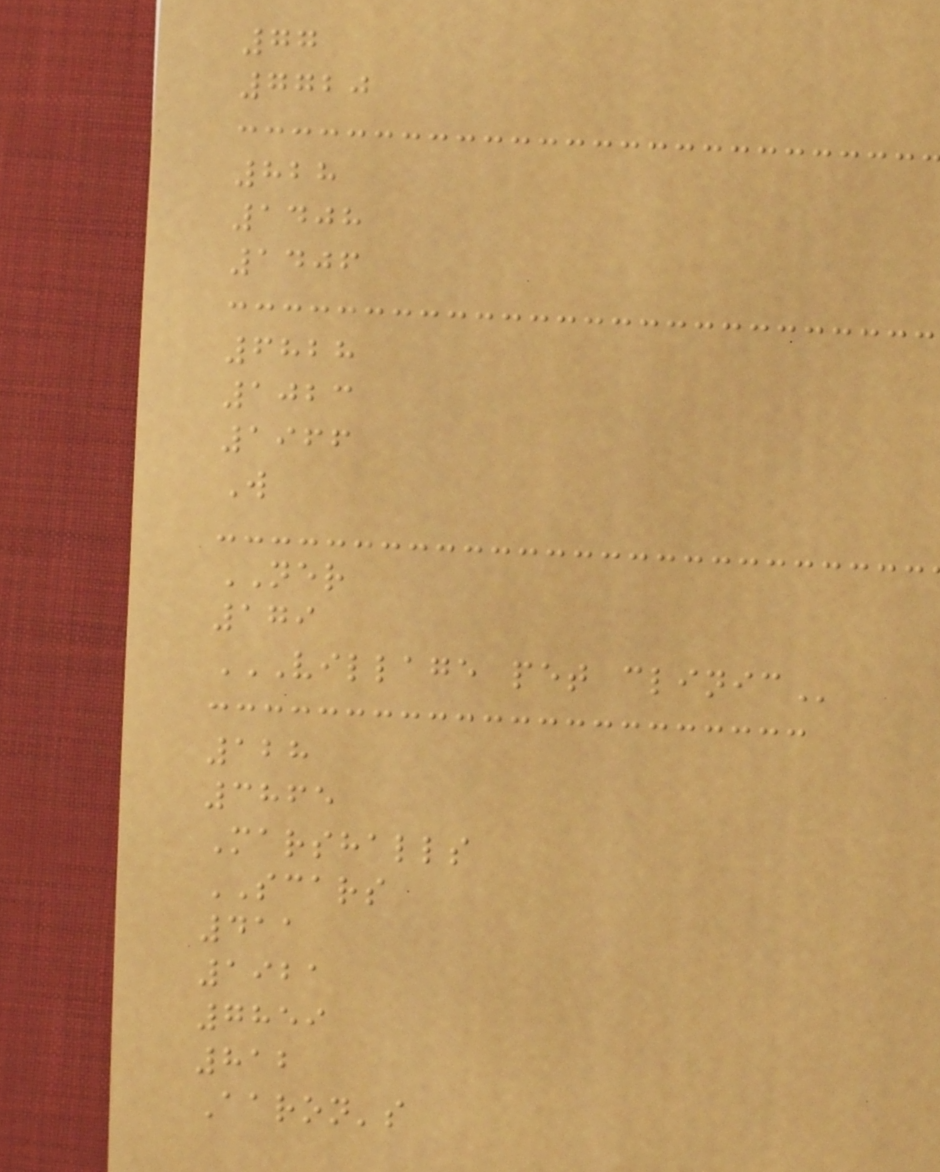77
7720
828
1408
1406
6828
1023
1966
W
NER
179
VILLAGE PET CLINIC
128
3865
Marshalls
SCARS
411
1921
7859
812
Aaron's
